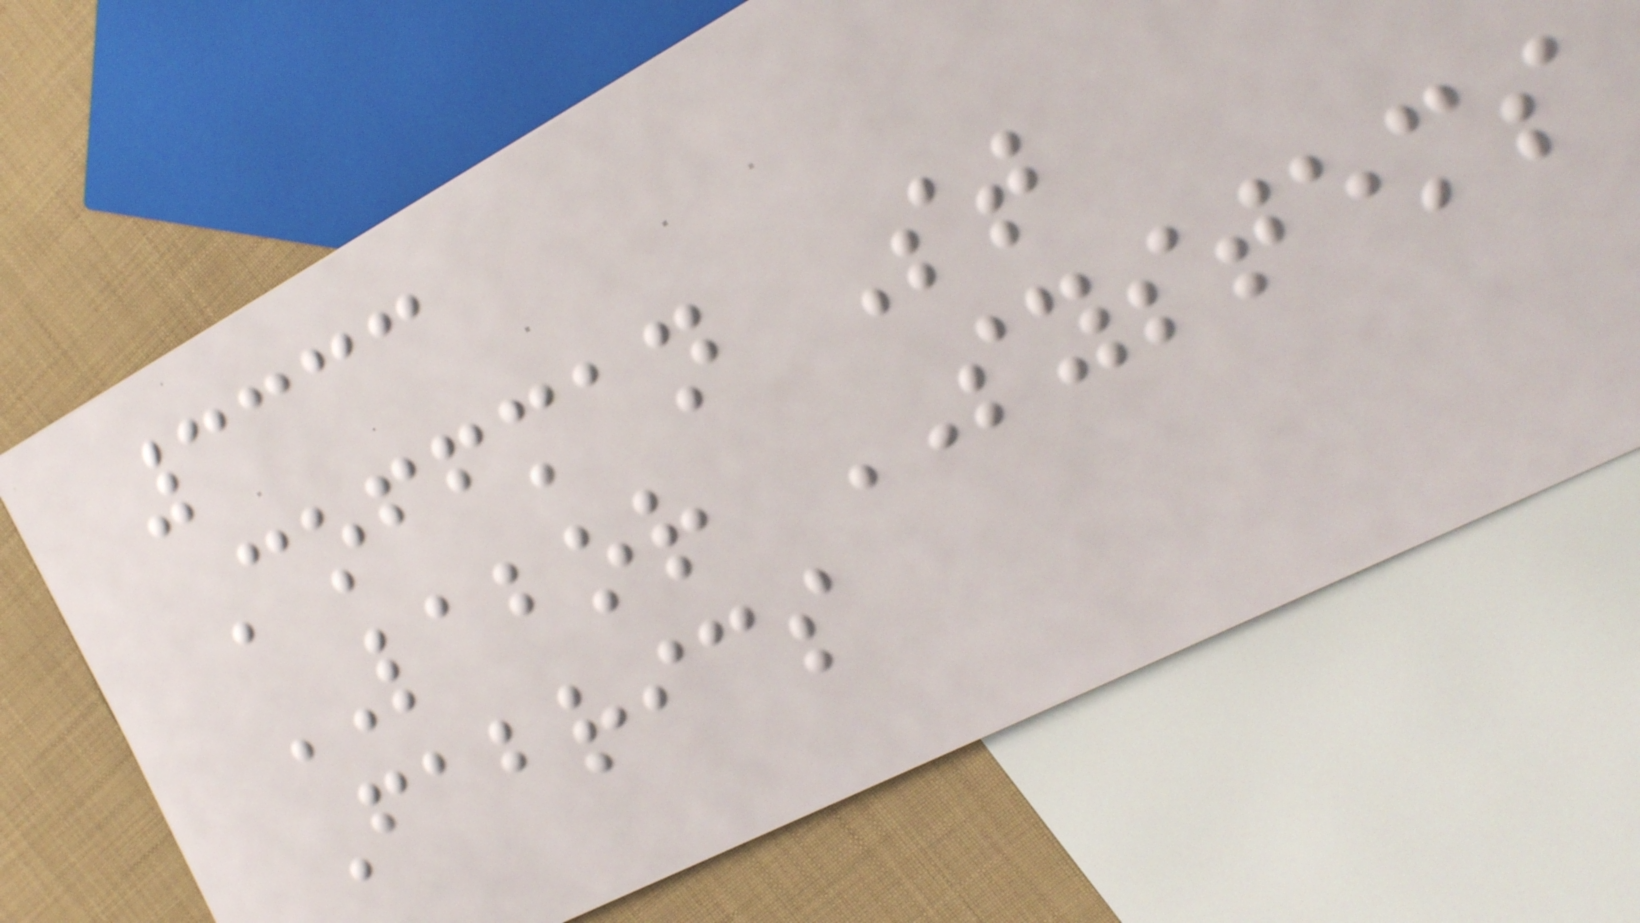3333
Coffman St
LABOR SYSTEMS
Fabrics
